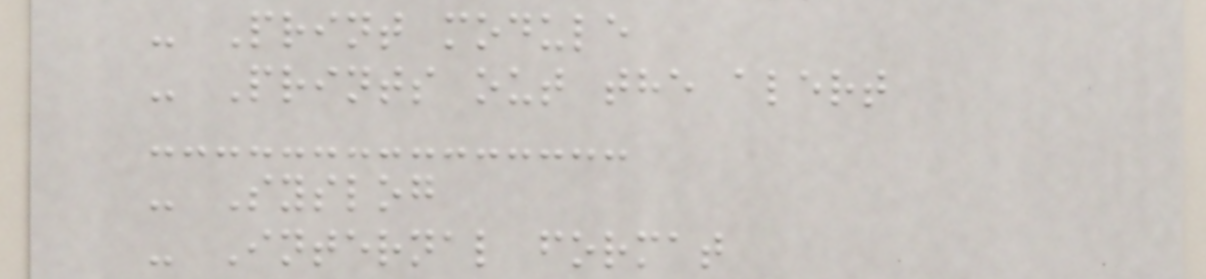- Print module
- Prints out the alert
- Syslog
- Internal format
